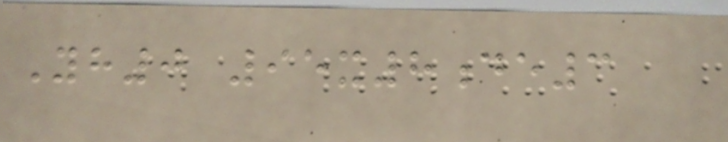Yh0 95x8de3
